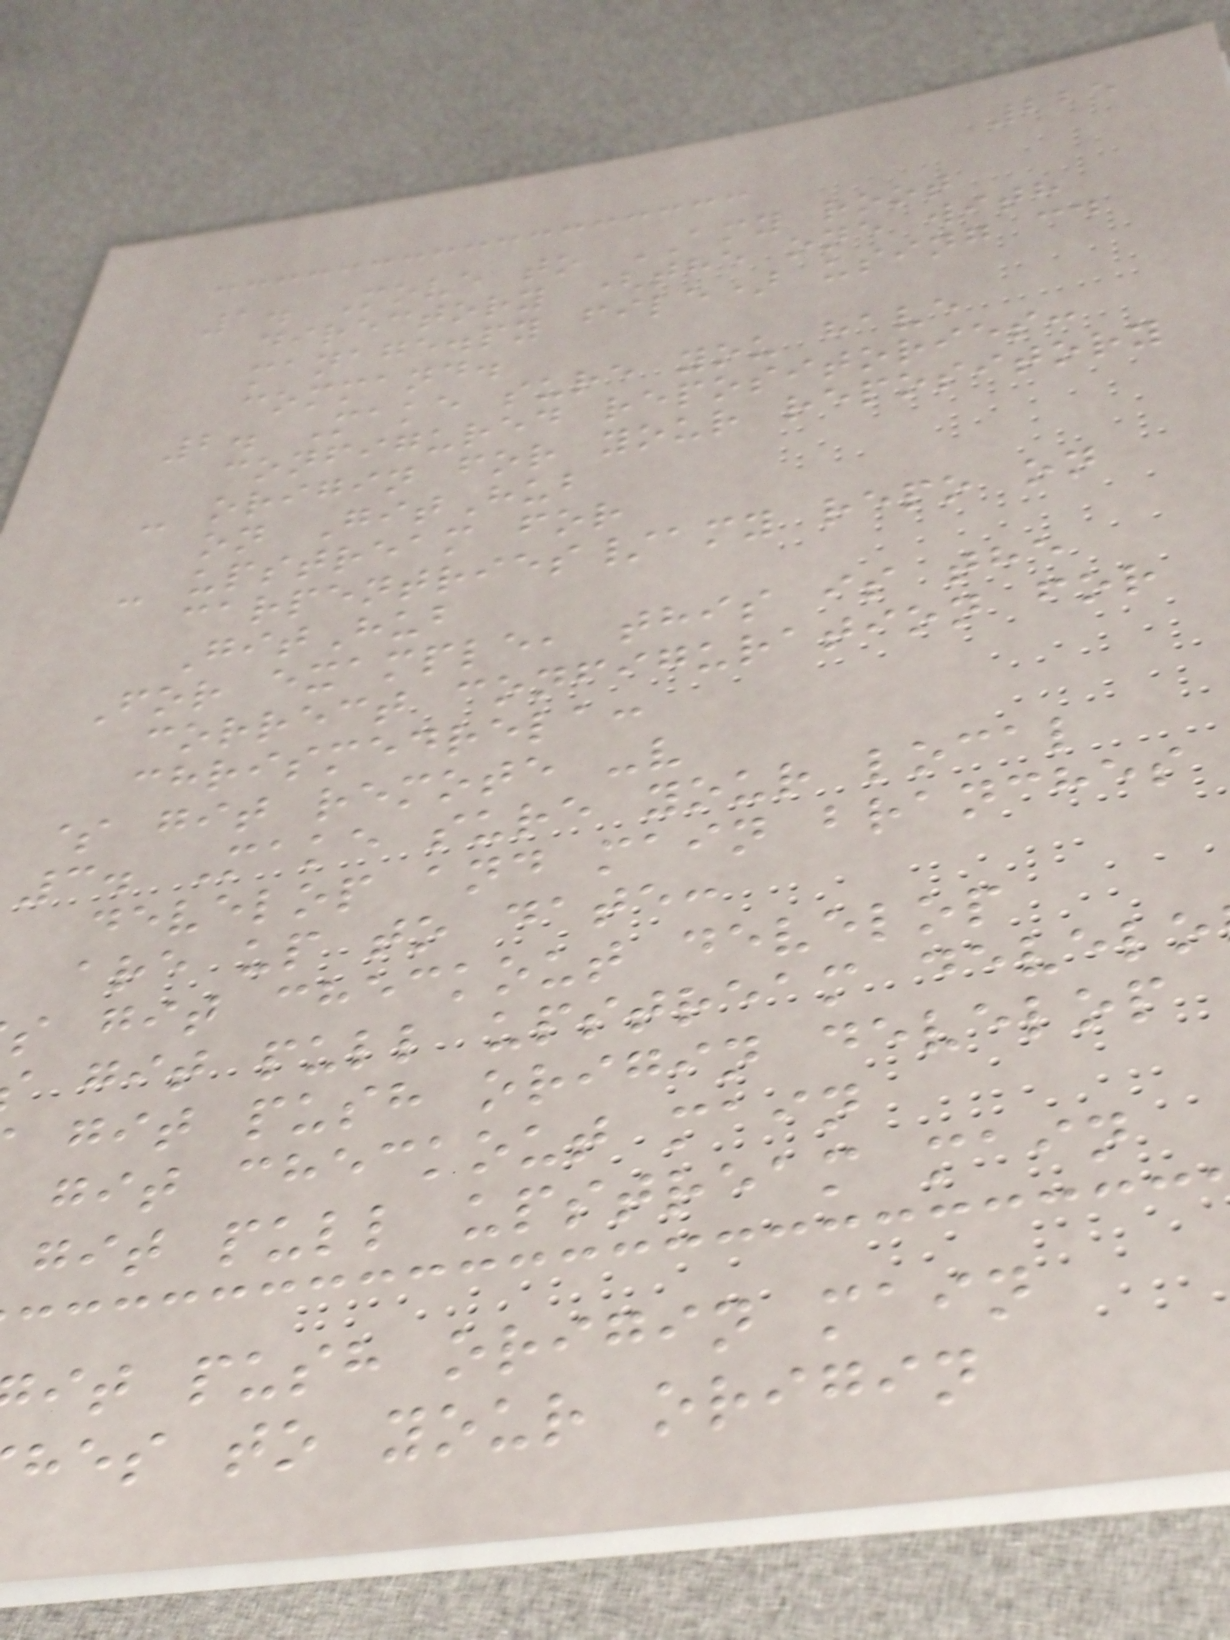225
1. Move to AMY root
directory (the one with
manage.py file) using cd
command.
2. Make sure you have
configured repositories:
- origin for your repository
on GitHub
- upstream for
carpentries/amy repo on
GitHub
For example, this is the
correct configuration for
chrismedrela:
$ git remote -v
3. Make sure your local
develop and main branches
are up to date:
git checkout develop
git pull upstream develo
git push origin develop
git checkout main
git pull upstream main
it push origin main
hes to your origin
